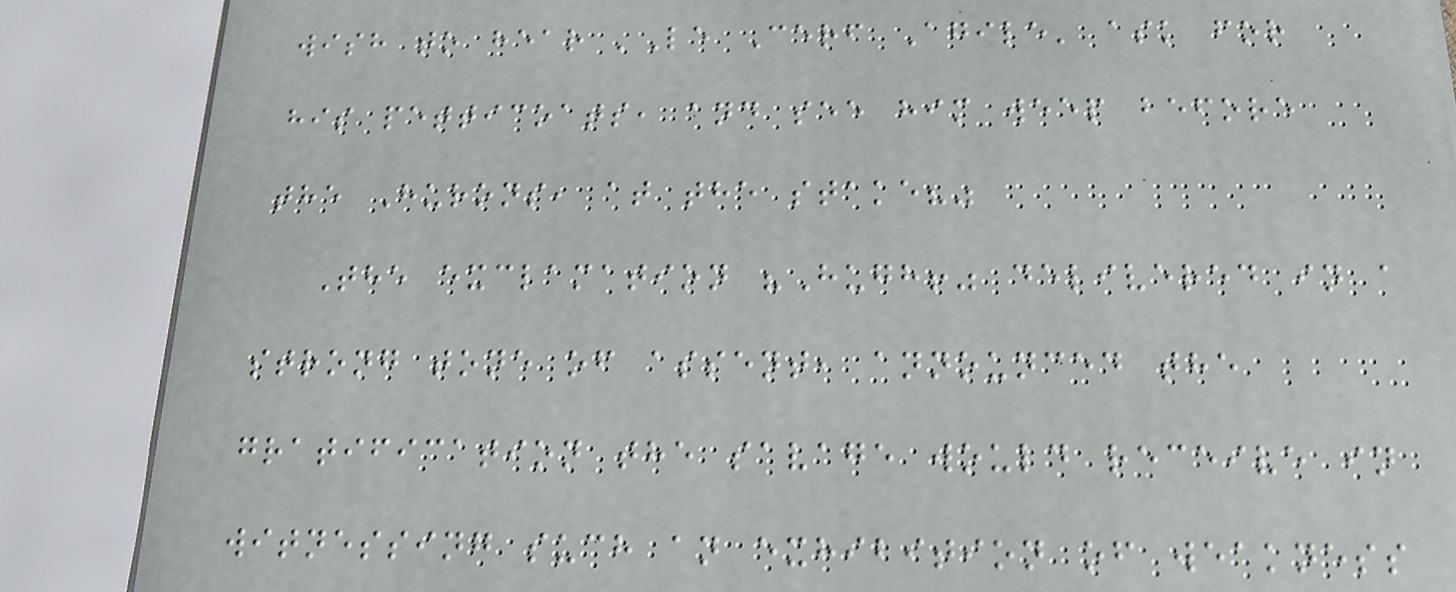wish to hear 'Le Cerf Agile' ask for
his petticoats, and see him weep before
the Hurons, at the stake?"
The exclamation "Hugh!" delivered in a
strong tone of assent, announced the
gratification the savage would receive in
witnessing such an exhibition of weakness
